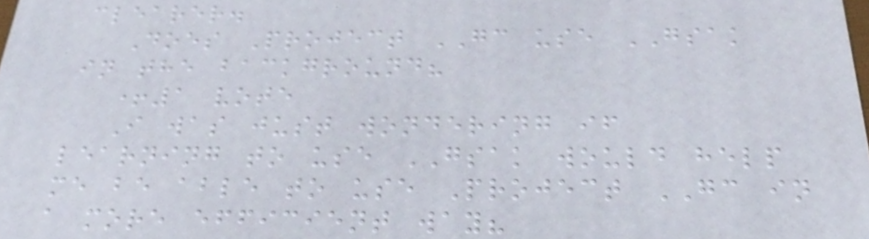clearer.
Does Project GC use GSAK
in the background?
+1 vote
I was just wondering if
learning to use GSAK would help
me be able to use Project GC in
a more efficient way?
